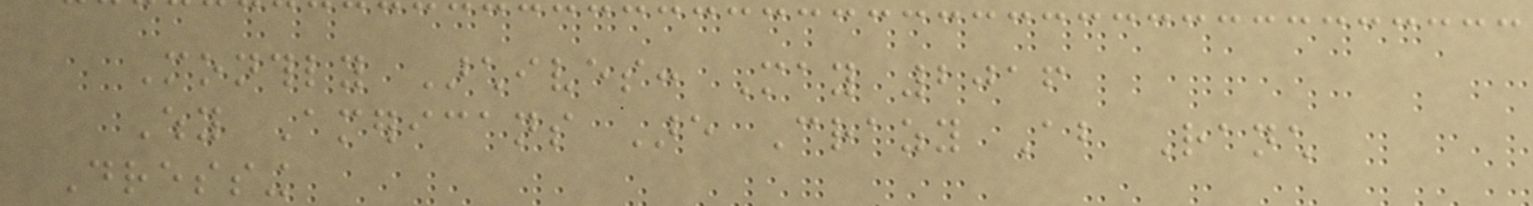Monthly Archives: May 2016
Why Americans Are Crazy About Ranch
Dressing
